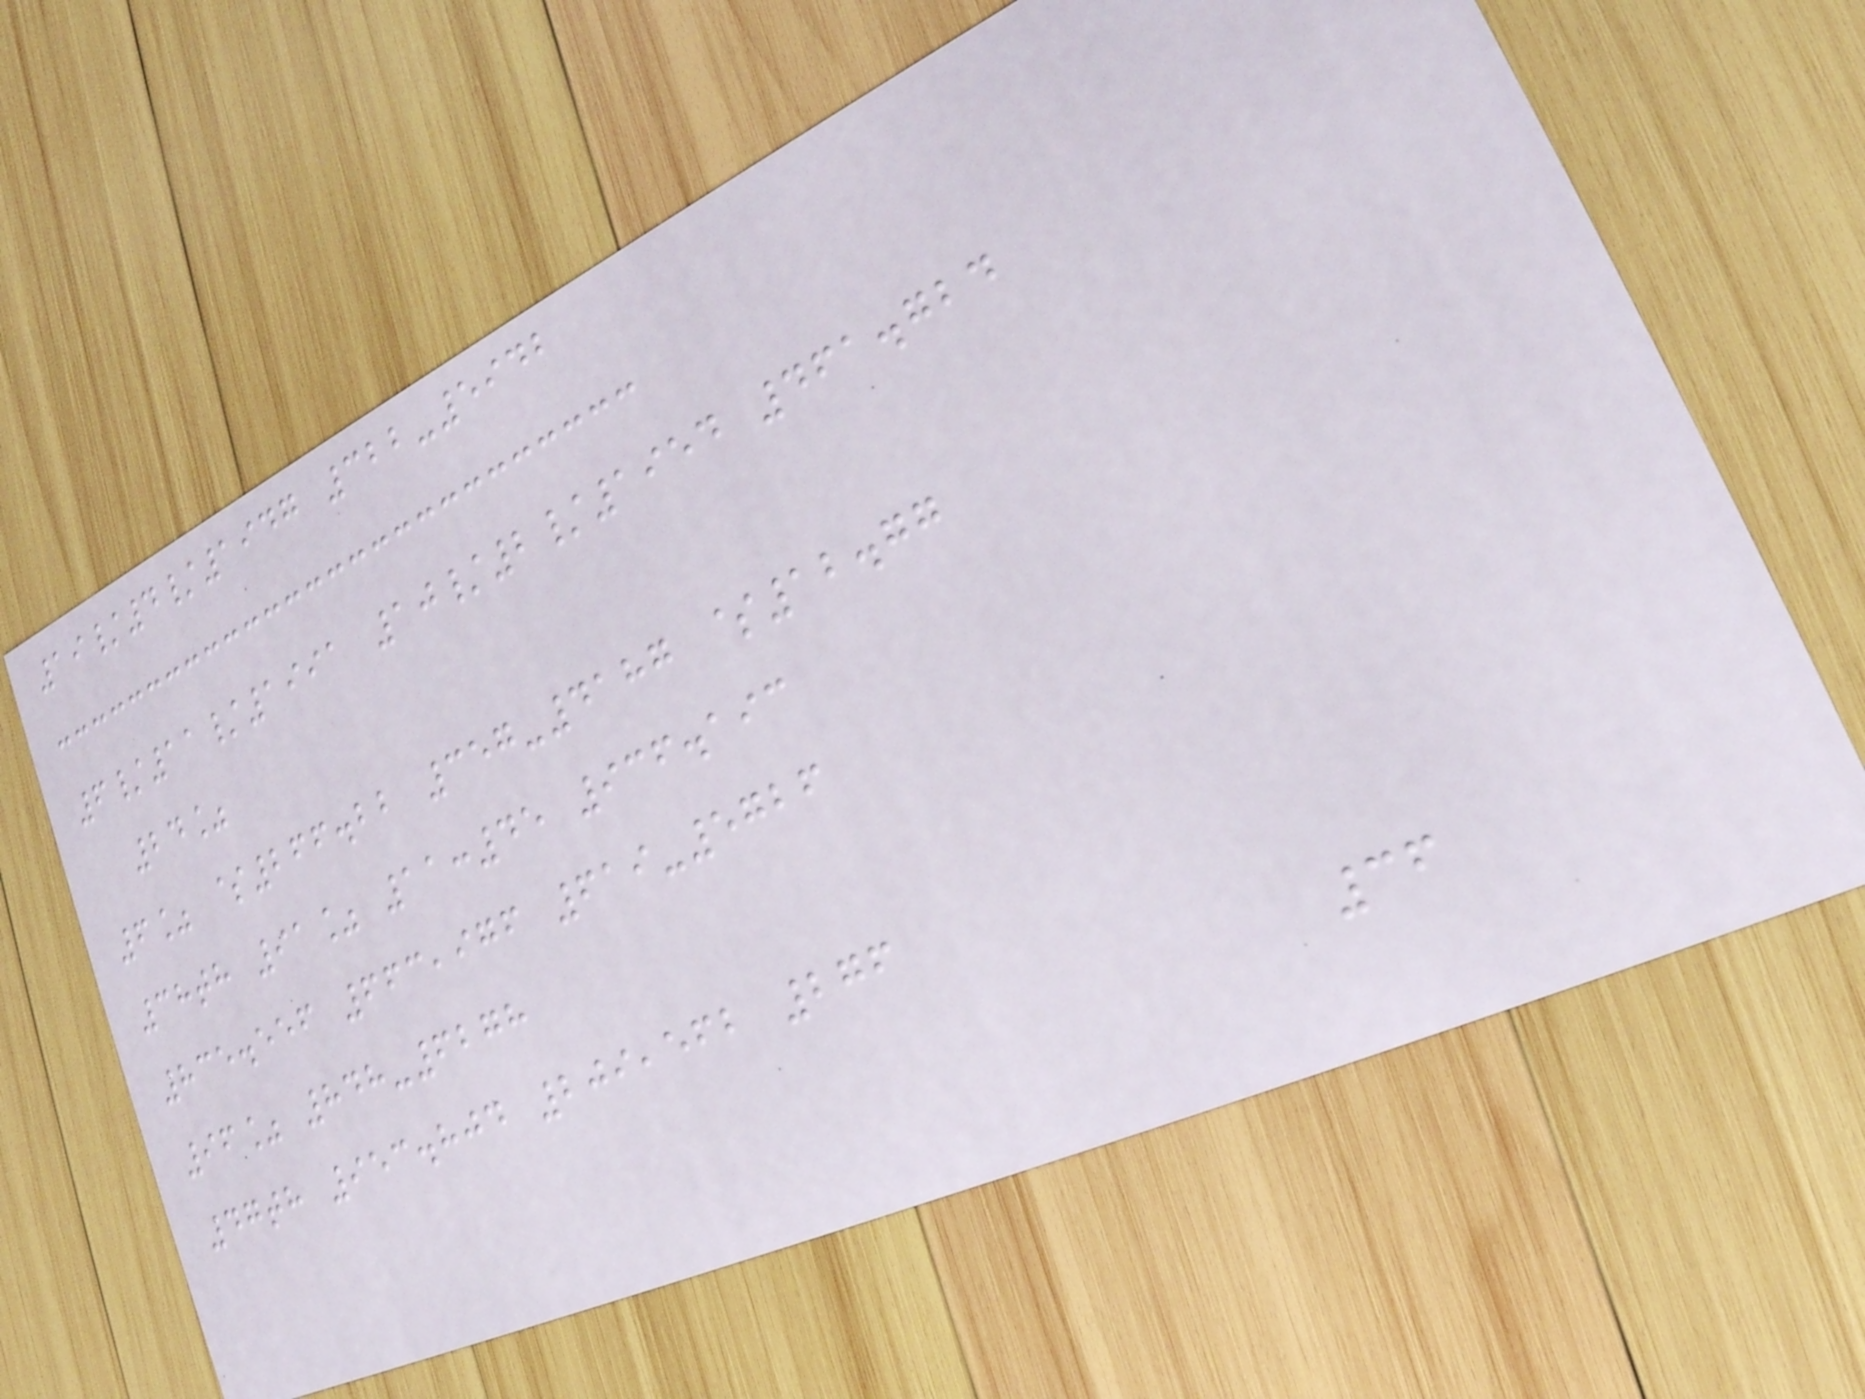19/4/1947 322-5942
6/11/1991 10/2/1954 461.724
24%
6% $266.22 357-4187 $12.77
38th 91% 11:45 936.193
835.556 663,976 619-5726
96% 848-6278
47th 953.804 209,562 276
36
